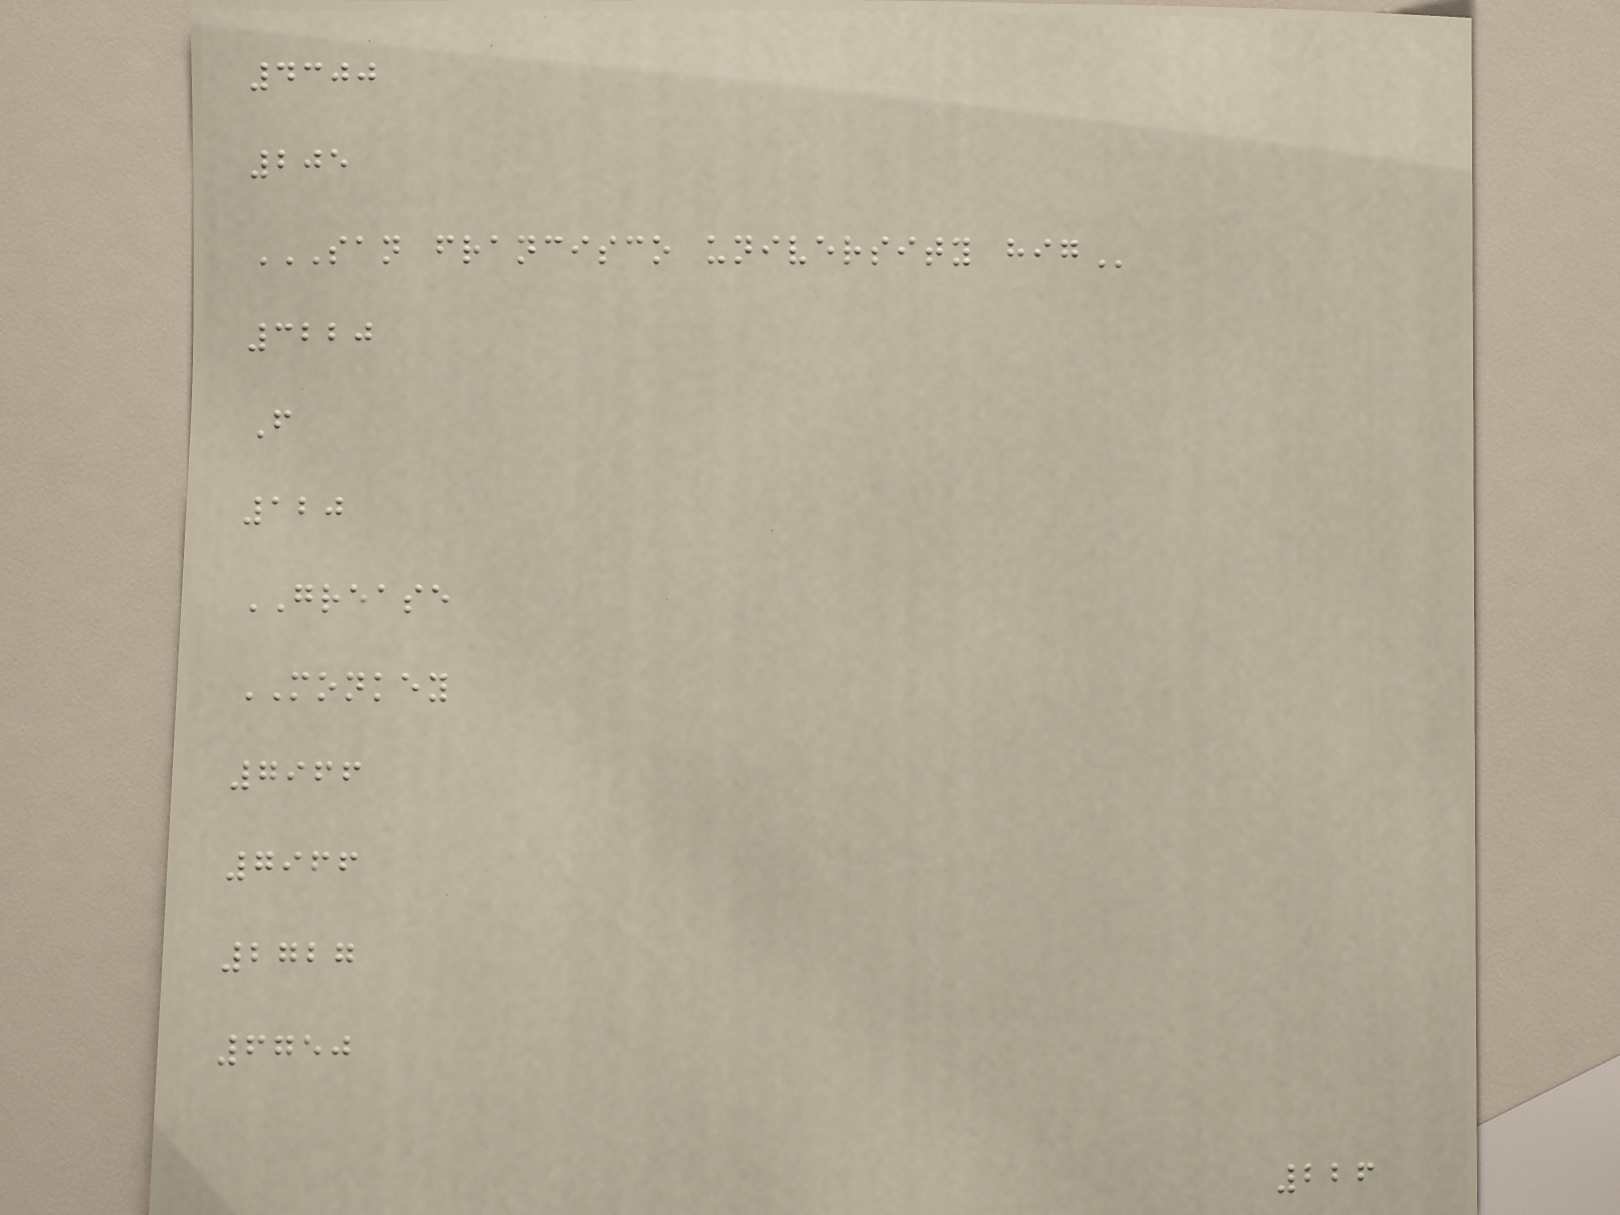4300
205
SAN FRANCISCO UNIVERSITY HIG
3220
F
120
GREASE
MONKEY
7966
7966
2727
6750
226
